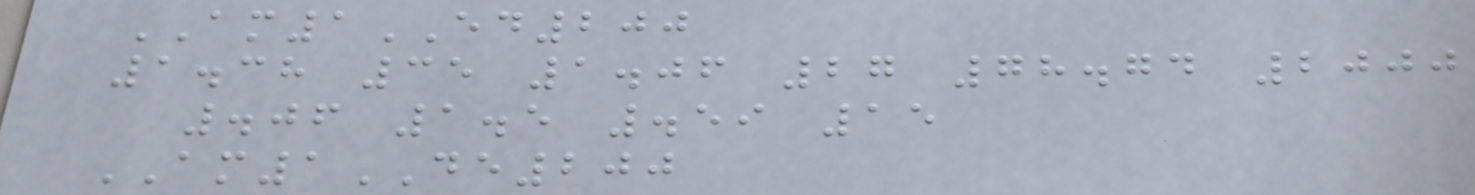AM1ED200
1.38 35 1.06 27 78.74 2000
.06 1.5 .59 15
AM1DE200
